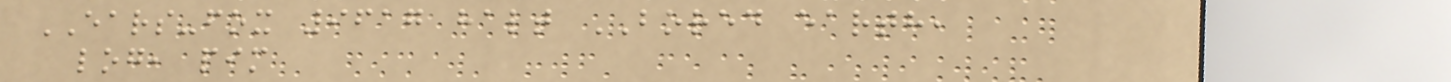EARS-fox 9617 halt BORED earth,
log, pim
